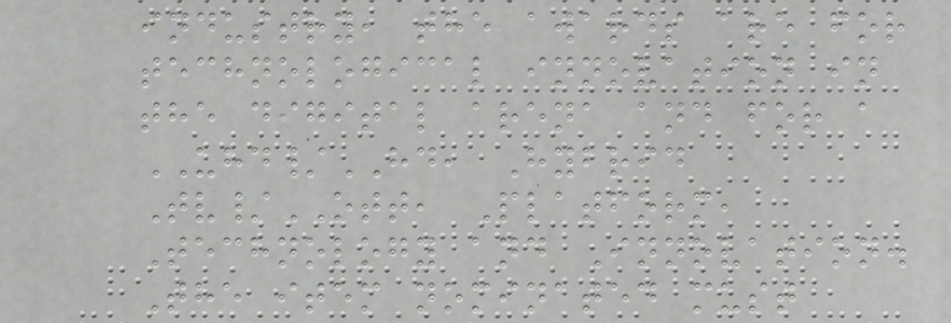industry, the awards are for
technological innovation in
the digital arena and for a
UHD/HD, Hybrid
Tv/OTT, Platform,
Technology and Innovation.
The item nominated must
